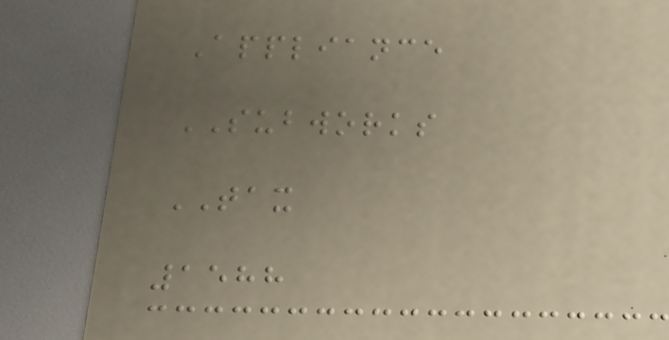Appliance
SUBWORKS
TAX
1588
